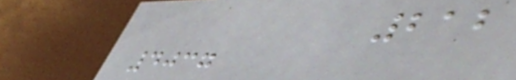212
4037
